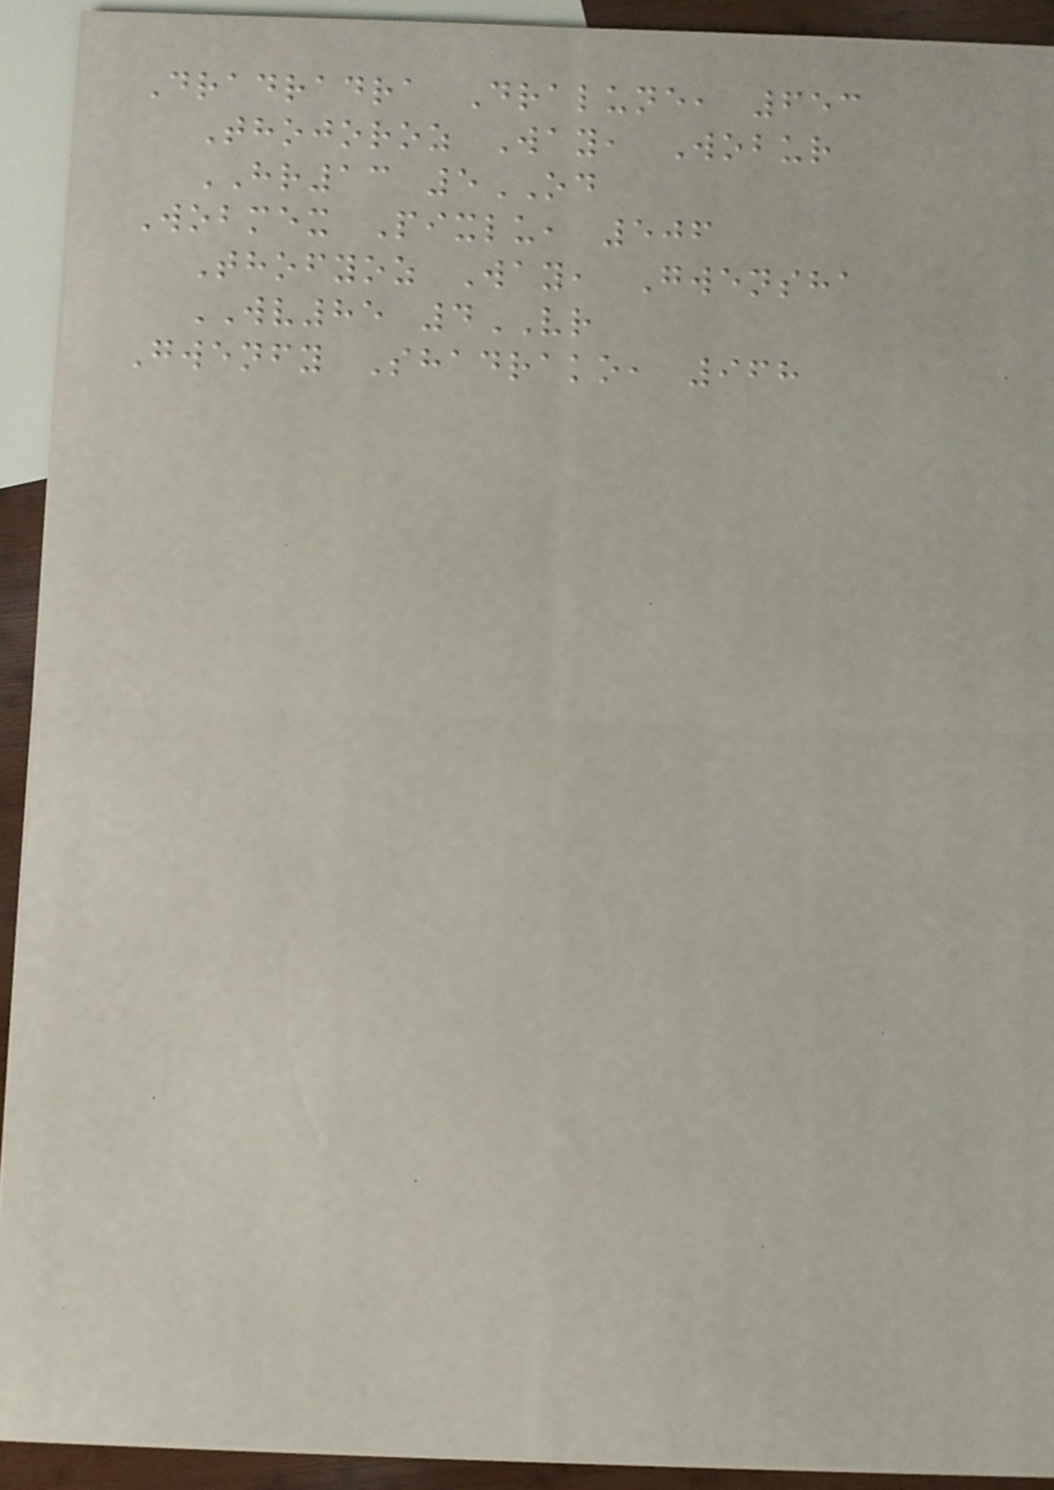Dradradra Dralune, 653
Thojoroz Way, Wobur
HR13 5OD
Wobmex Pixlu, 506
Thofyoz Way, Gwensha
WV85 4VR
Gwenfy Shadrako, 968
